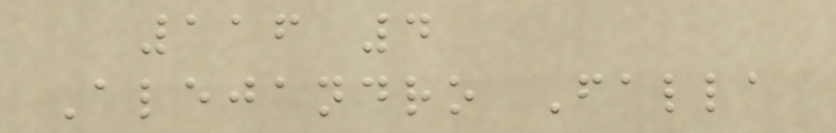116 4
Alejandro Falla
